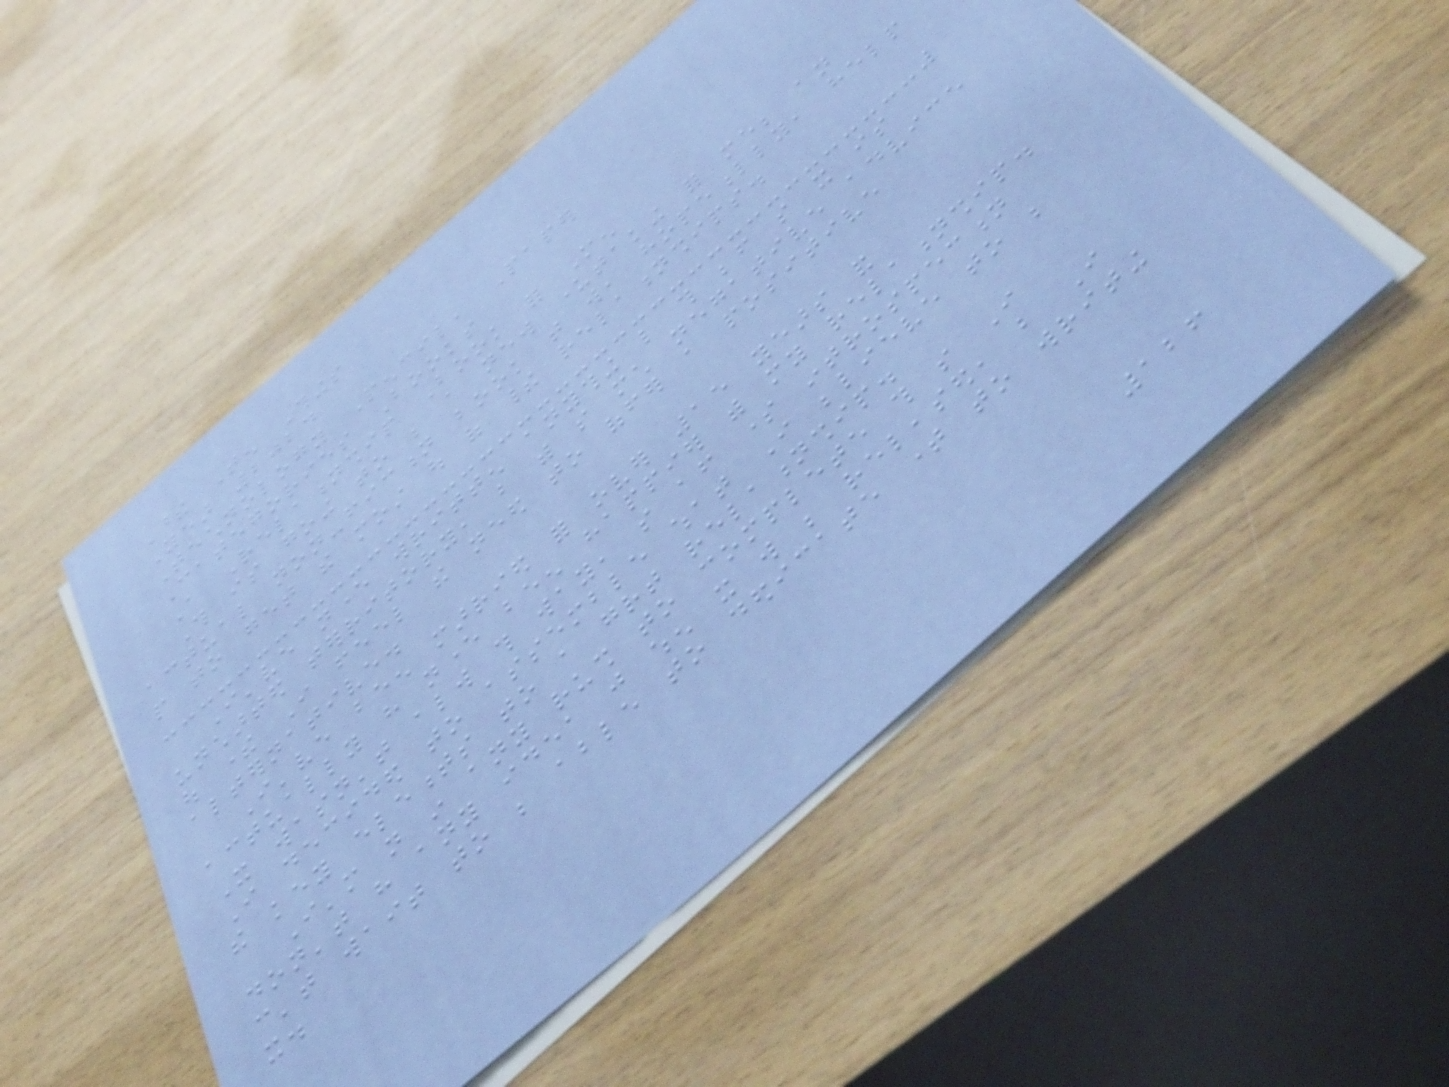These Ten Things
Year 2024
Technology Pencil, Paper
Categories Books
A Relationship Book for Men
This is going to be a new undertaking for me; an
actual non-fiction book that will, hopefully, help
people to get the most out of their relationships.
I've never written anything like this before so it is
uncharted territory, but with so much negative advice
out there I feel the need to offer a positive
alternative.
I've been married for over 15 years and
actually have never been happier with my relationship.
It wasn't always this way, so after some introspection
I decided to assemble what I believe to be
the key elements to a great relationship.
I'm not in any rush to complete this so I
don't have any idea just when it will be released, but I
can't wait to be able to dedicate time to writing
it.
126
